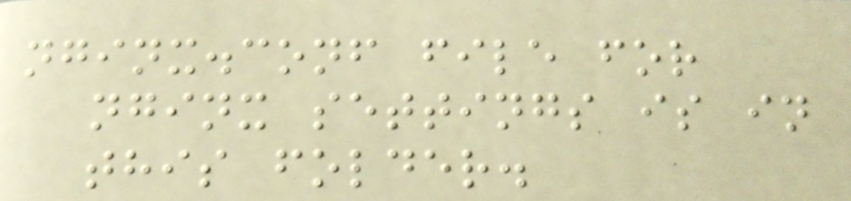nginx.conf file for
nginx settings is in
this folder.
